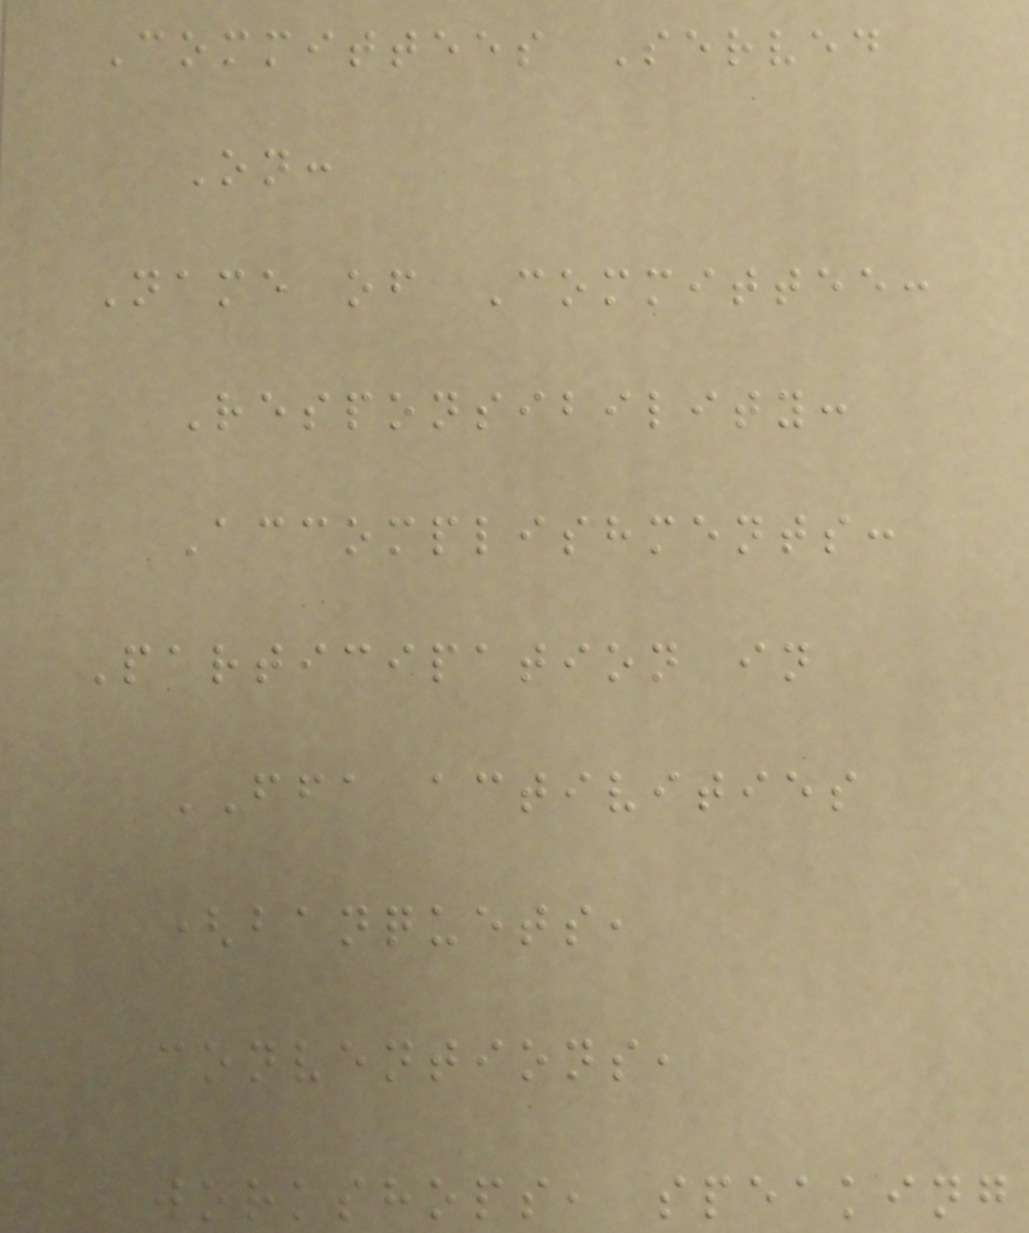Committees Served
On:
Name of Committee:
Responsibility:
Accomplishments:
Participation in
FFA activities
(banquets,
conventions,
workshops, speaking
